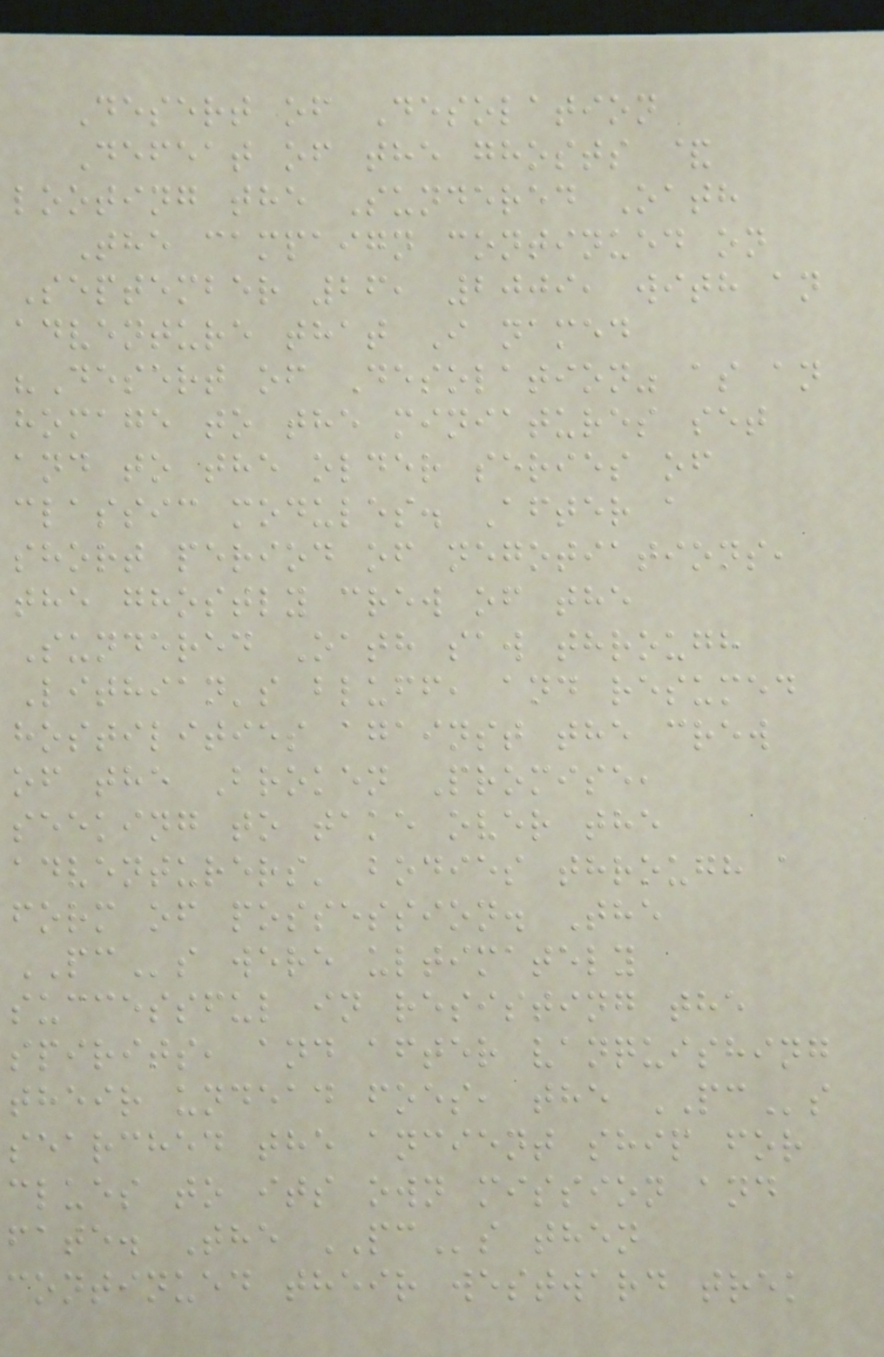Desert of Desolation
Defeat of the ghosts &
looting the Sundered Oath
The campaign continued on
September 26, 2009, with an
adventure that I named
"Desert of Desolation" as an
homage to the miniatures set
and to the older series of
classic modules. After a
short period of negotiations,
the ghostly crew of the
Sundered Oath saw through
Lithian's bluff, and resumed
hostilities against the crew
of the Broken Promise,
seeking to take over the
adventurers' bodies through a
form of possession. The
PCs were ultimately
successful in resisting the
spirits, and after vanquishing
their undead foes, the PCs
searched the ancient ship for
clues to its own mission and
fate. The PCs then
continued their westward trek
